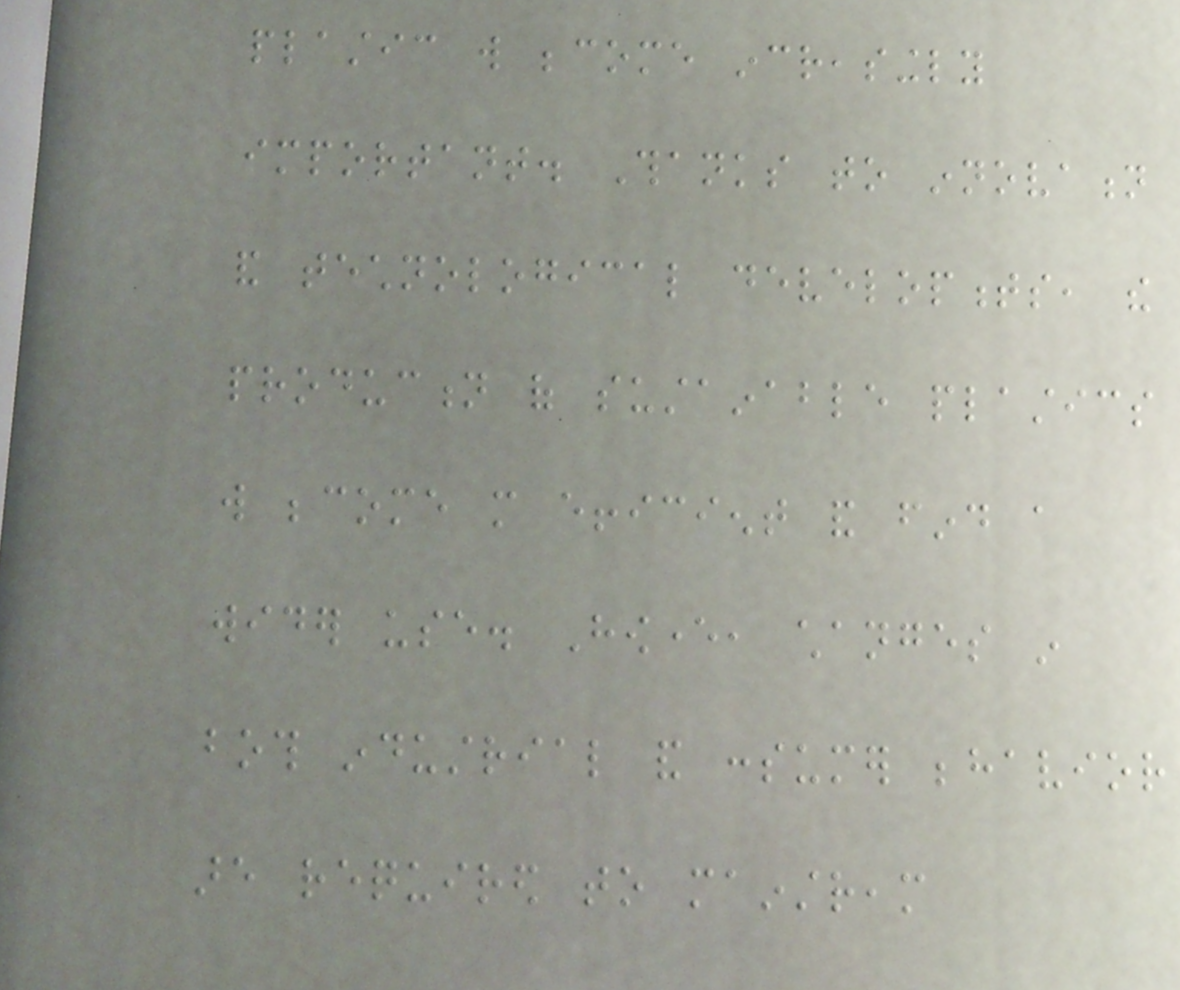plastic will become increasingly
important. Thanks to innovation
and technological developments, the
production of sustainable plastics
will become more efficient and find a
wider use. However, changes in
both industrial and consumer behavior
are required to mainstream
